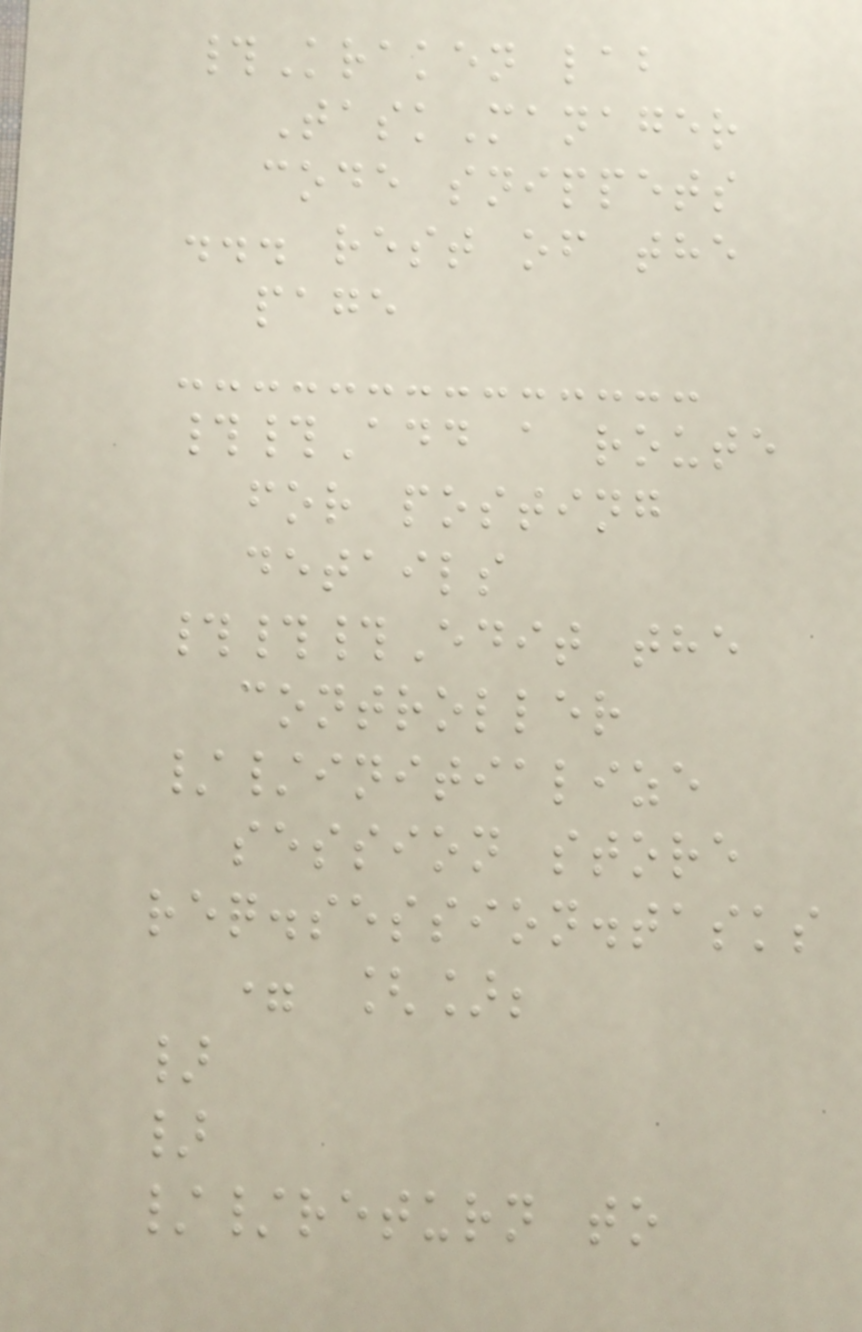#Kraken lab
TaskManager
code snippets
... rest of the
page
##Add a route
for posting
details
###Edit the
controller
//initialize
session store
req.session.tasks
= [];
}
}
//return to
